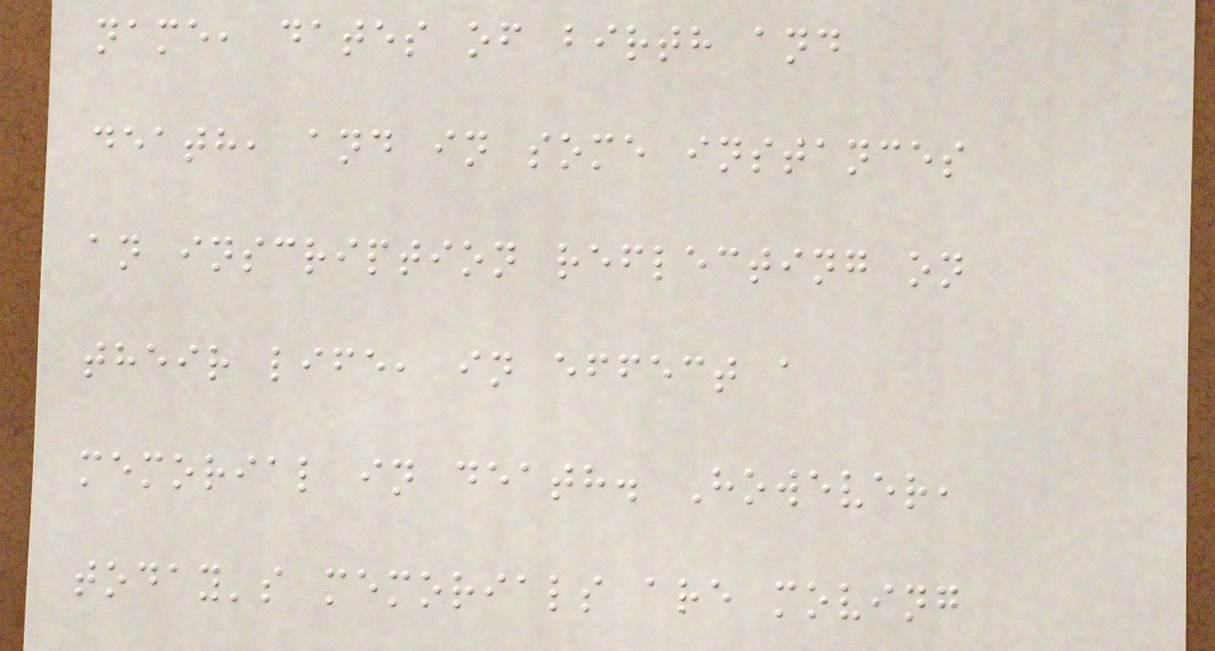name, dates of birth and
death, and in some instances
an inscription reflecting on
their life, in effect a
memorial in death. However,
today's memorials are moving
